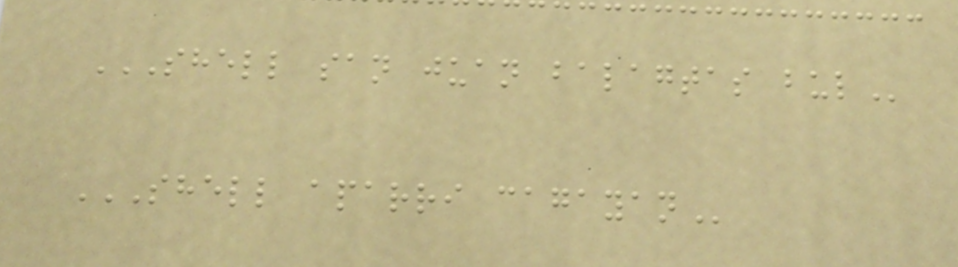SHELL SAN JUAN BALAGTAS BUL
SHELL APARRI CAGAYAN
